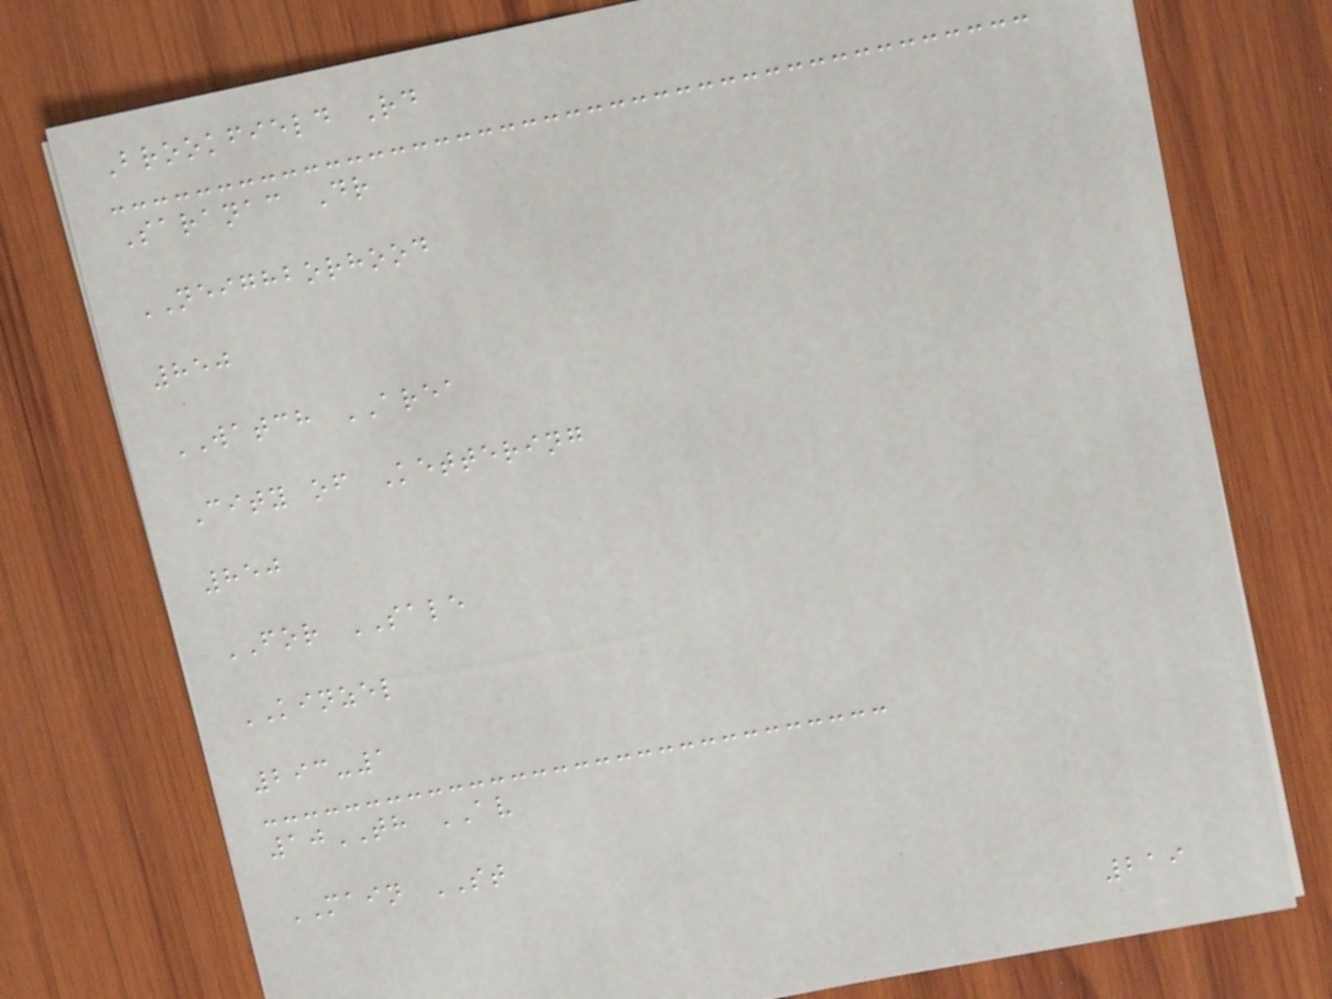Brookfield Rd
Saranac Dr
NEIGHBORHOOD
850
WATCH AREA
City of Kettering
850
FOR SALE
KINZEL
293-1
10TH AV
MAIN ST
219
